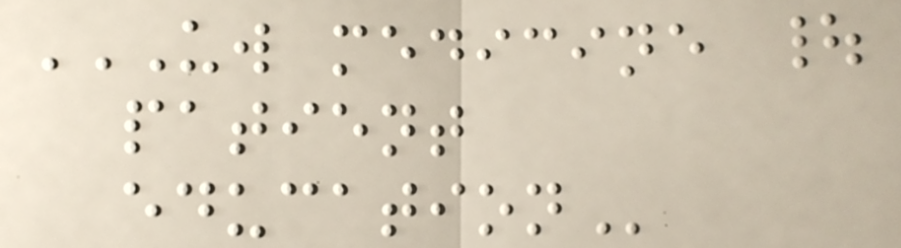UW MEDICINE |
PATIENT
EDUCATION
